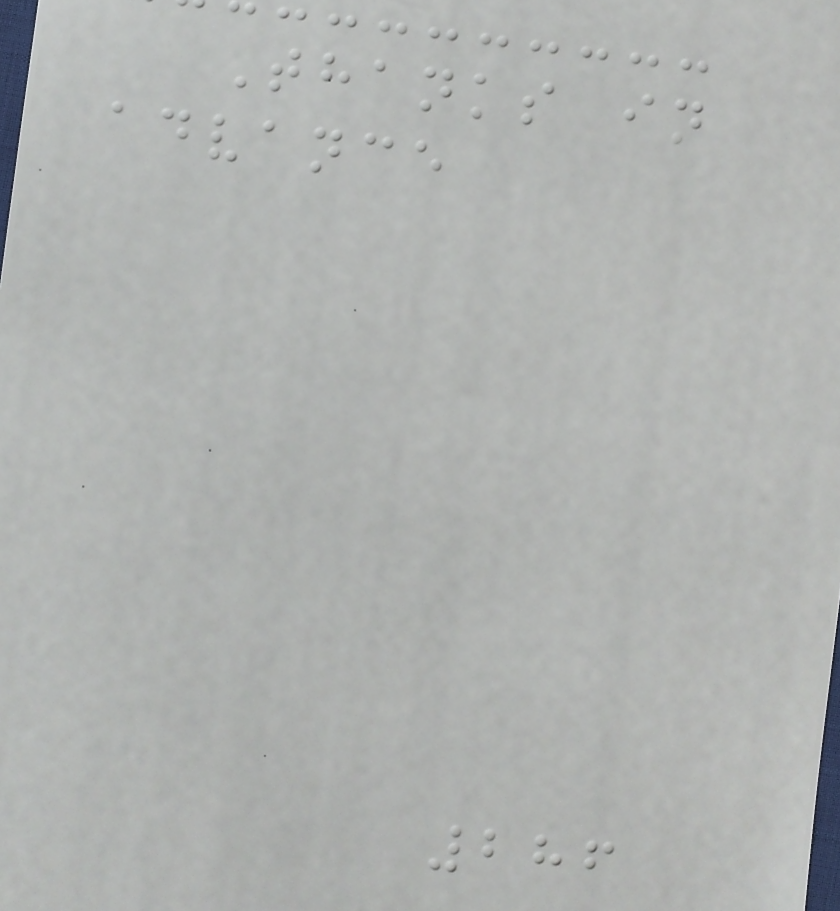Thanks in
advance
286
